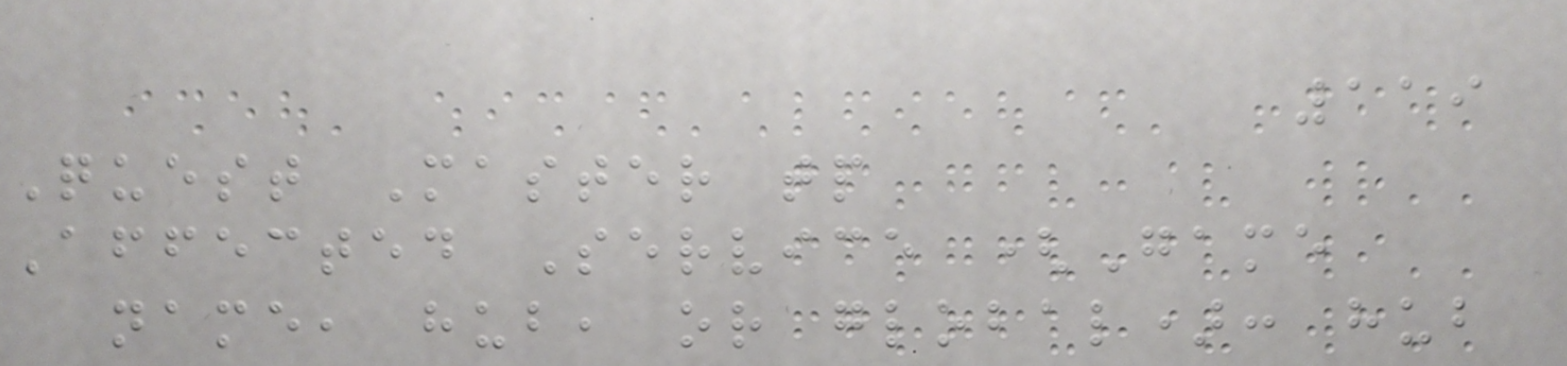119
Quest Master tp
Affected Service (Game
name, hub, or global): hub
